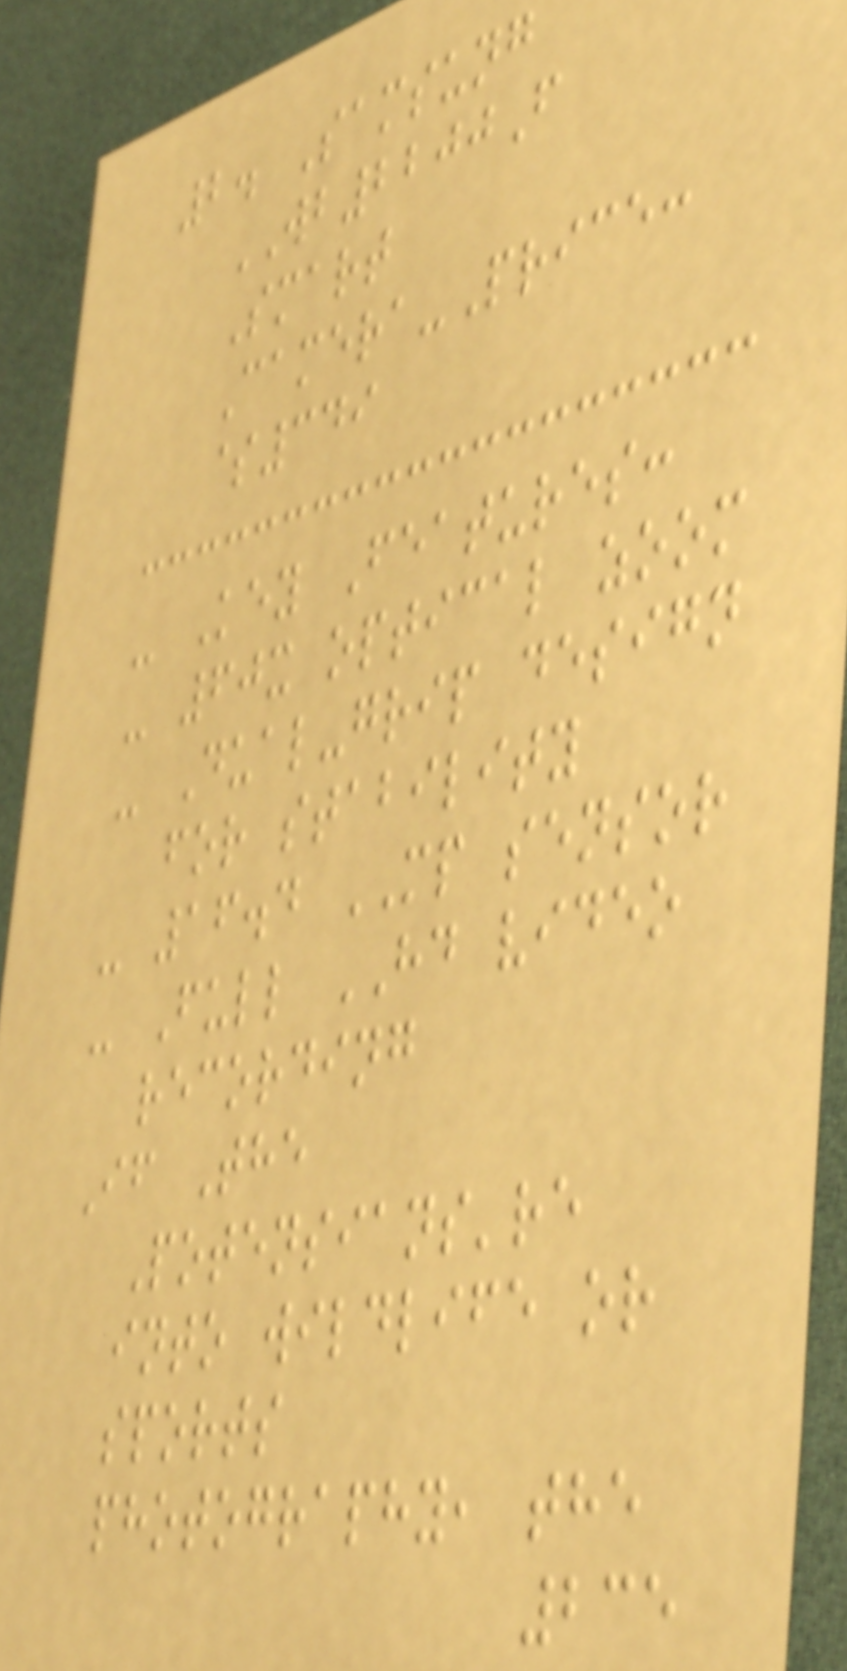2. Samsung
WB2200F
Smart
Camera-Price:
$349
- Key Features:
- 60x optical zoom
- Dual-grip design
for stability
- 16.4 MP sensor
- Full HD video
recording
If The
Potensians're
into wildlife or
sports
photography, the
235
